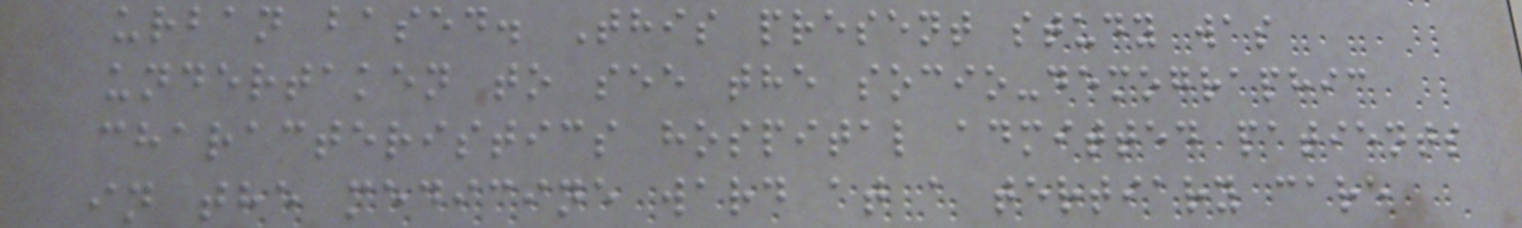urban based. This present study was
undertaken to see the socio-demographic
characteristics hospital admitted patients
in the medicine ward at a tertiary care
